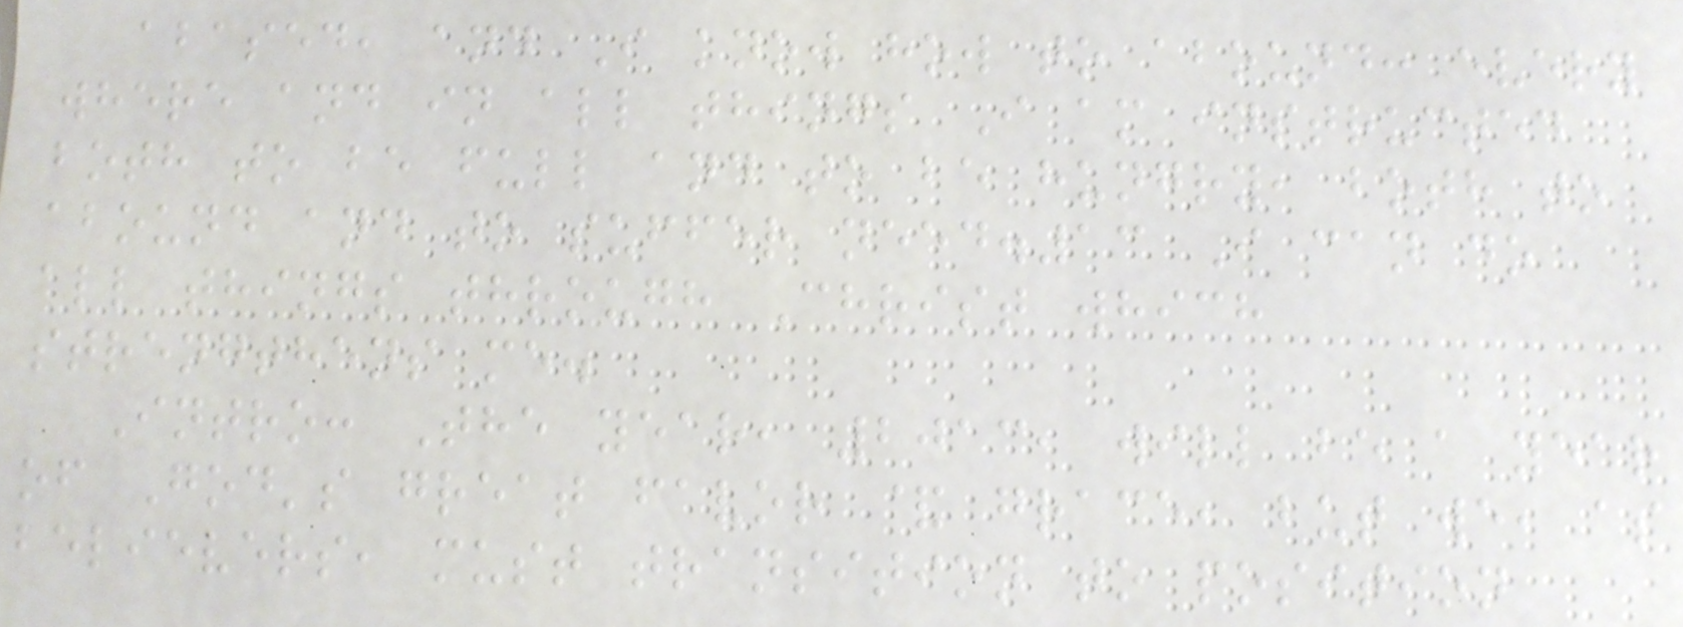abased, and I know how to abound: every
where and in all things I am instructed
both to be full and to be hungry, both to
abound and to suffer need.13 I can do
all things through Christ which
strengthens me.
Intro: The year, 2013, will be a year
of God's great favor & grace, but we, as
believers, must transition to position
